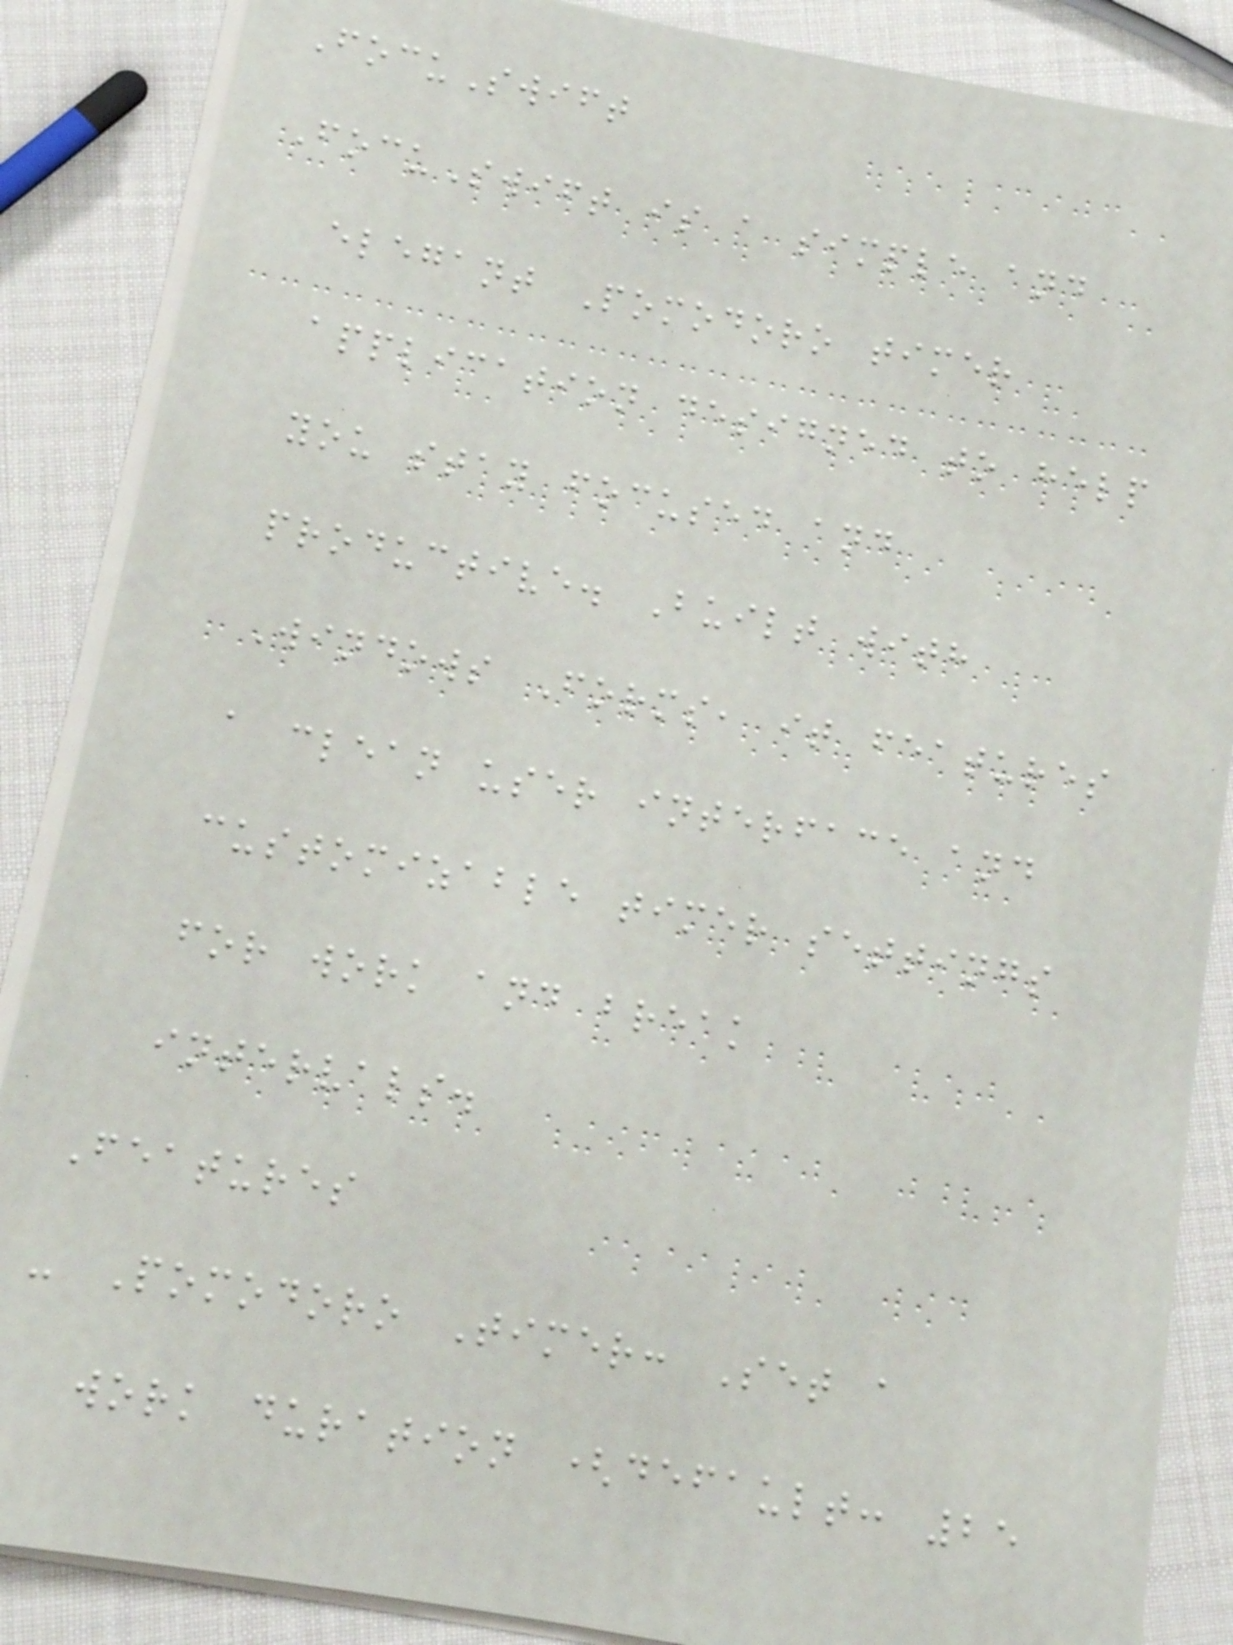FocuSwift
FocuSwift is a simple and
elegant Pomodoro timer
application designed to help
you stay focused and
productive. Built with
Windows Forms, it features
a clean user interface and
customizable timer settings
for work and break
intervals.
Features
- Pomodoro Timer: Set a
work duration (default: 25
